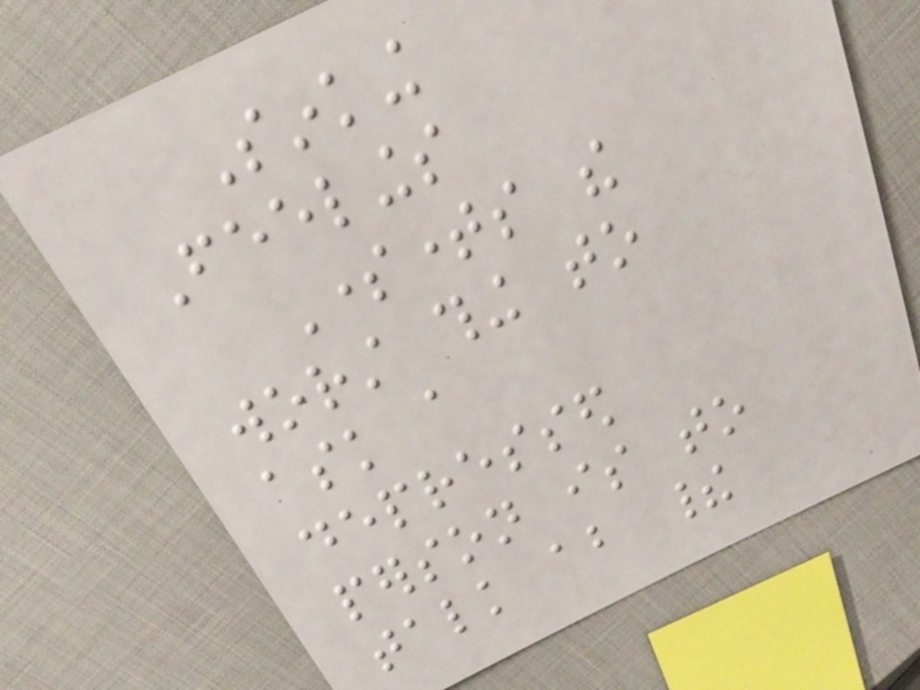Sinking
Feelings
Sometimes the
worst thing to
ask a
depressed
person is to
talk about their
